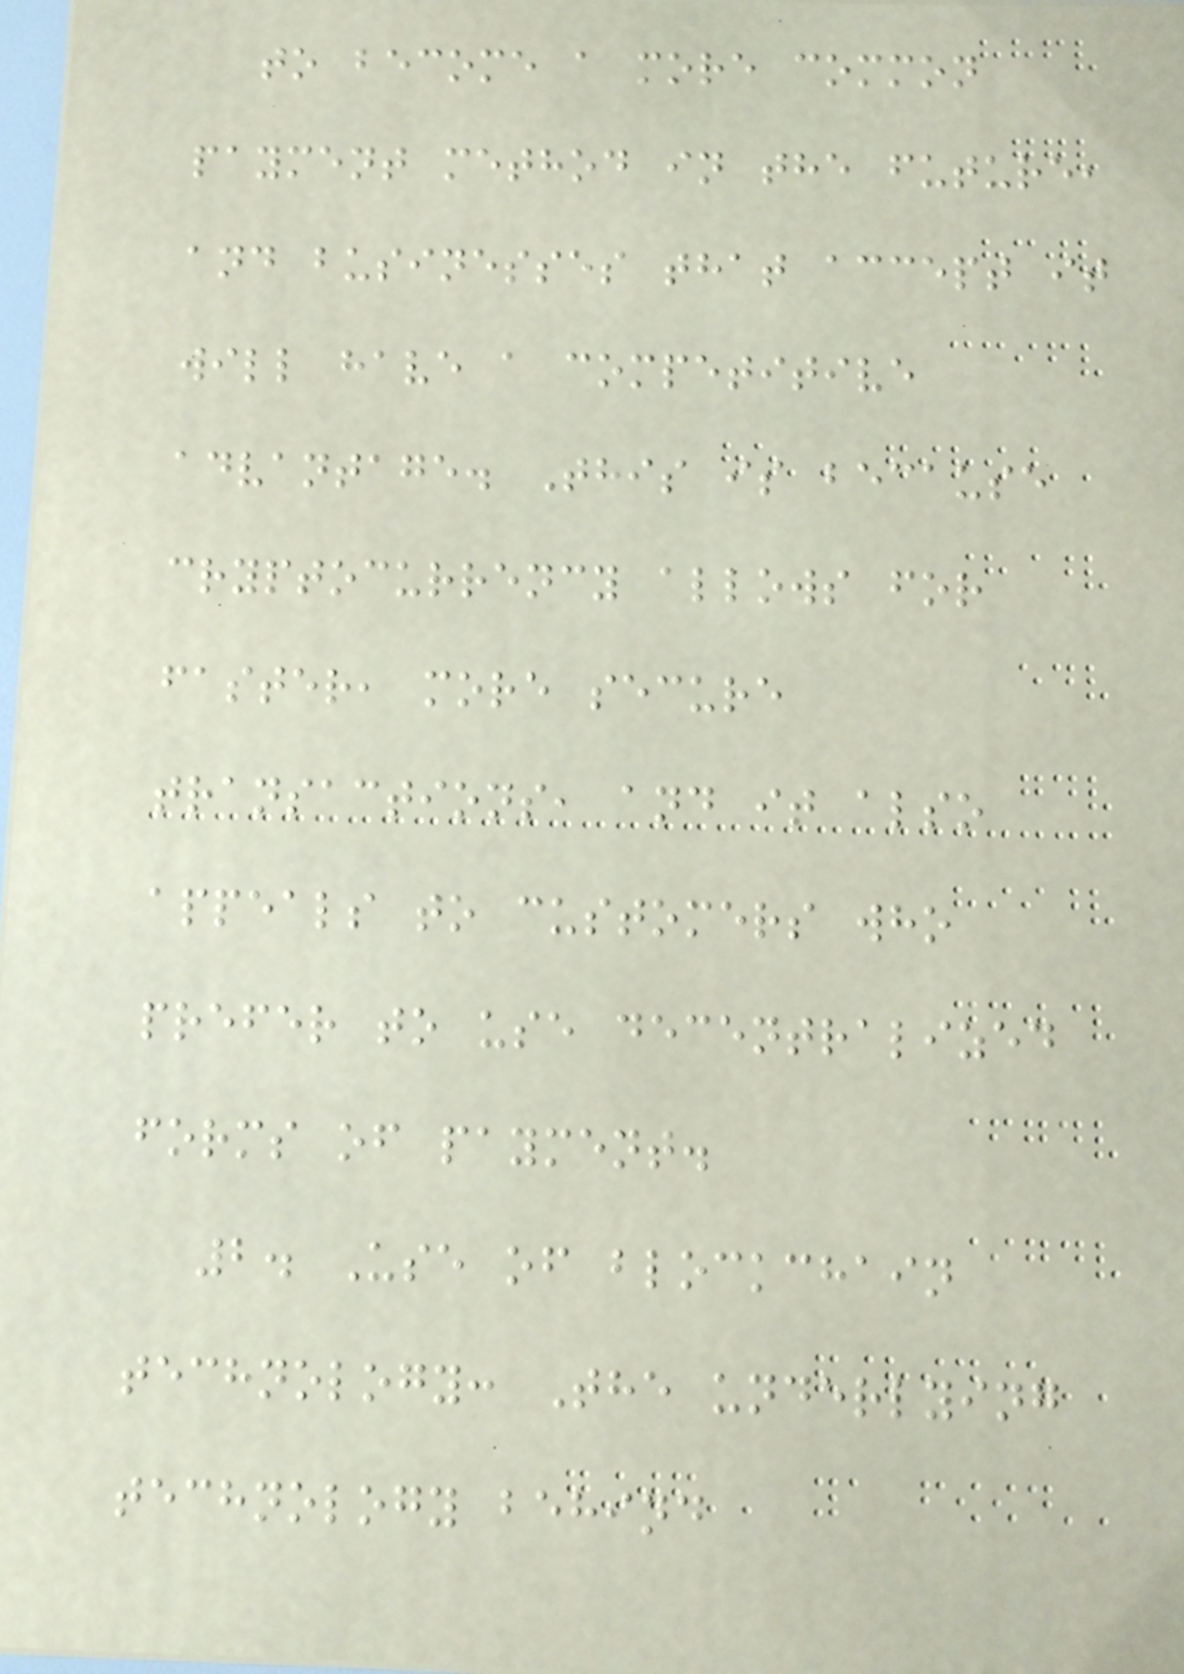to become a more common
payment method in the future,
and businesses that accept it
will have a competitive
advantage. This is because
cryptocurrency allows for
faster, more secure
transactions, and it also
appeals to customers who
prefer to use decentralized
forms of payment.
2. Use of blockchain
technology: The underlying
technology behind
